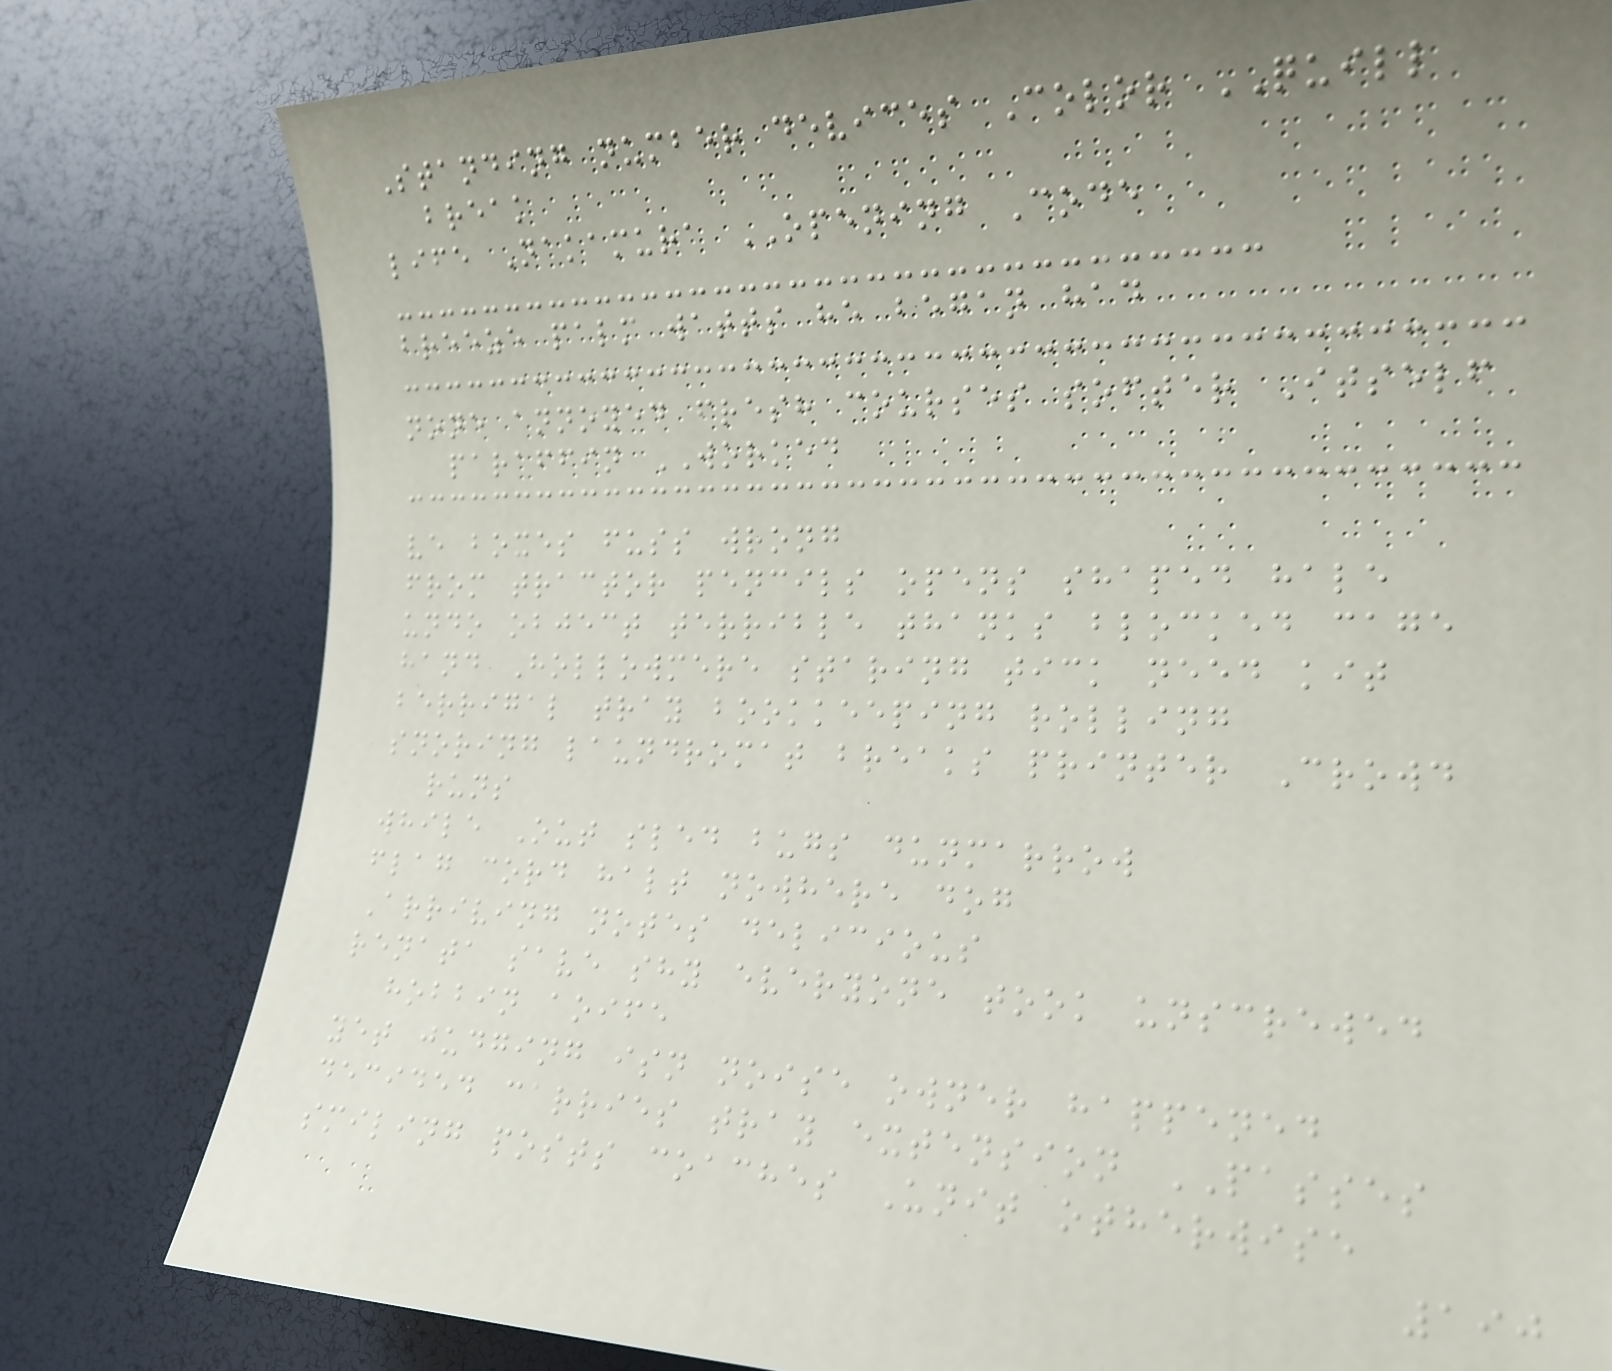Standing number devices Color QUILL
break
life Nakamura OPENING Code
breeze palm watts he began had
none annoyed fresh courses softer Itself
paraffin WORKED
ve boxes fuss wrong
from tractor pencils opens shaped hale
undo object terrible thanks blocked cage
hand Hollowmere staring tick need kit
berrigal tray bookkeeping rolling
snoring laundromat breaks printer Crowd
runs
while Out sled bugs dunmarrow
flag cord halt nowhere dog
Arriving notes delicious
renata save shy everyone took unscrewed
hobbin aoife
yet judging isn noise owner happened
decided carries tray extension PASSES
smiling posts coaches Unit otherwise
190
